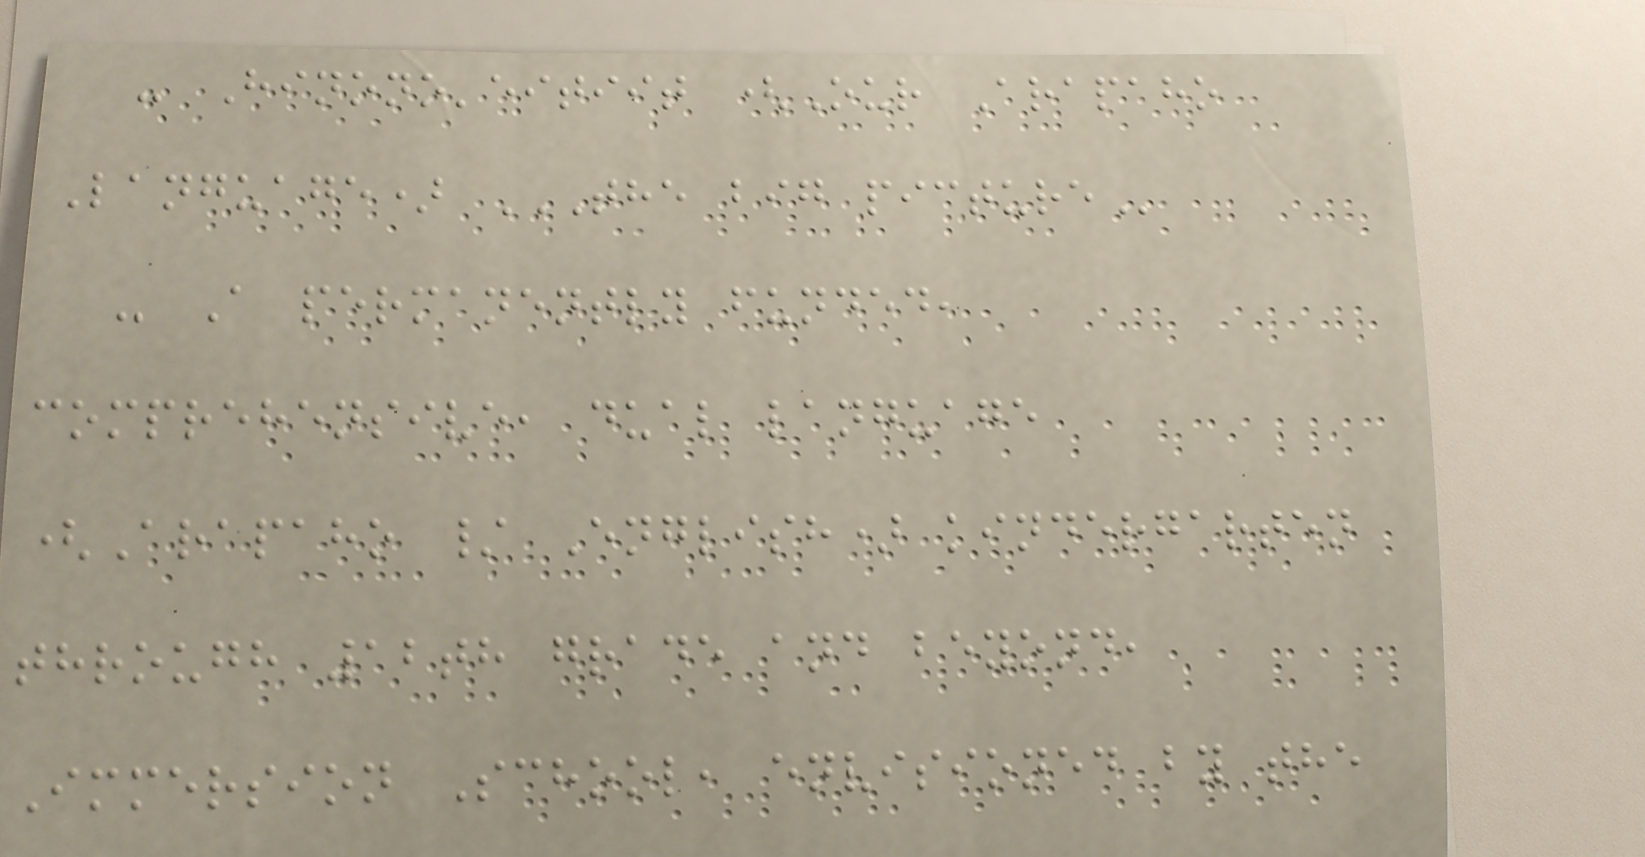- Hinono'eitiit (Our Arapaho
Language) THE BIG PICTURE
- A permanently funded,
comprehensive, dual language
(Arapaho / English) kindergarten
through 12th grade and beyond,
Immersion School, envisioned by the
